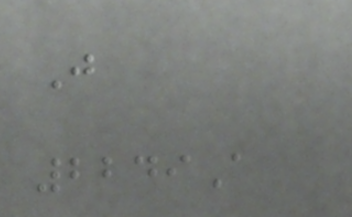J
2249A
